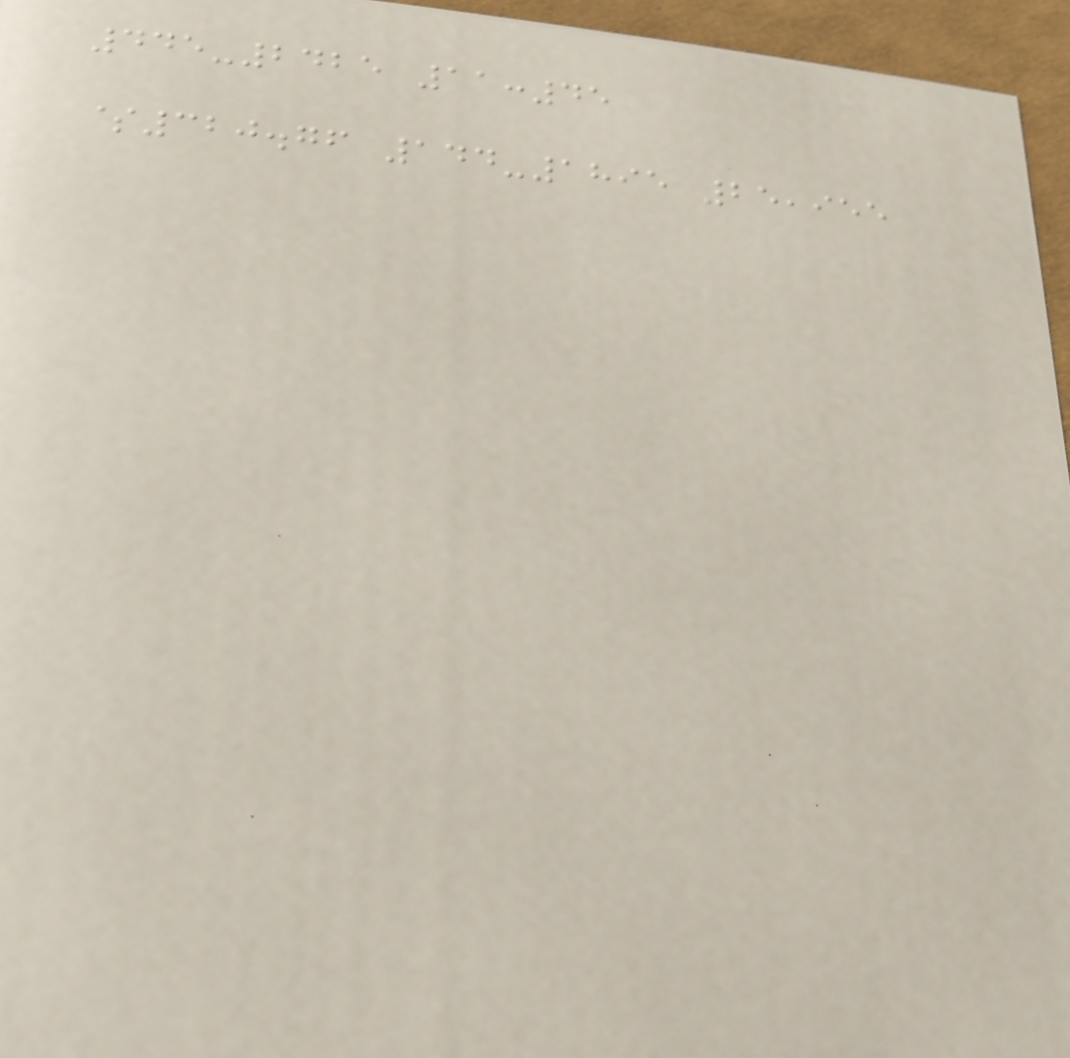445-2425 11:45
$320.76 144-1895 25,955
